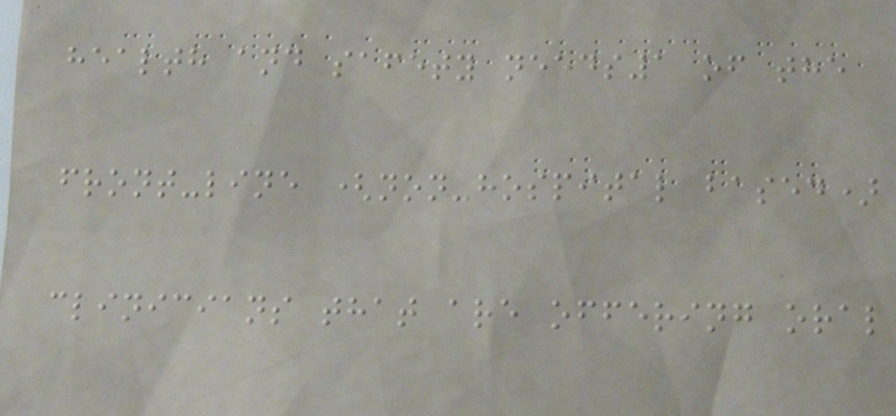health and safety needs1 of the
front-line (non-hospital based)
clinicians that are offering oral
